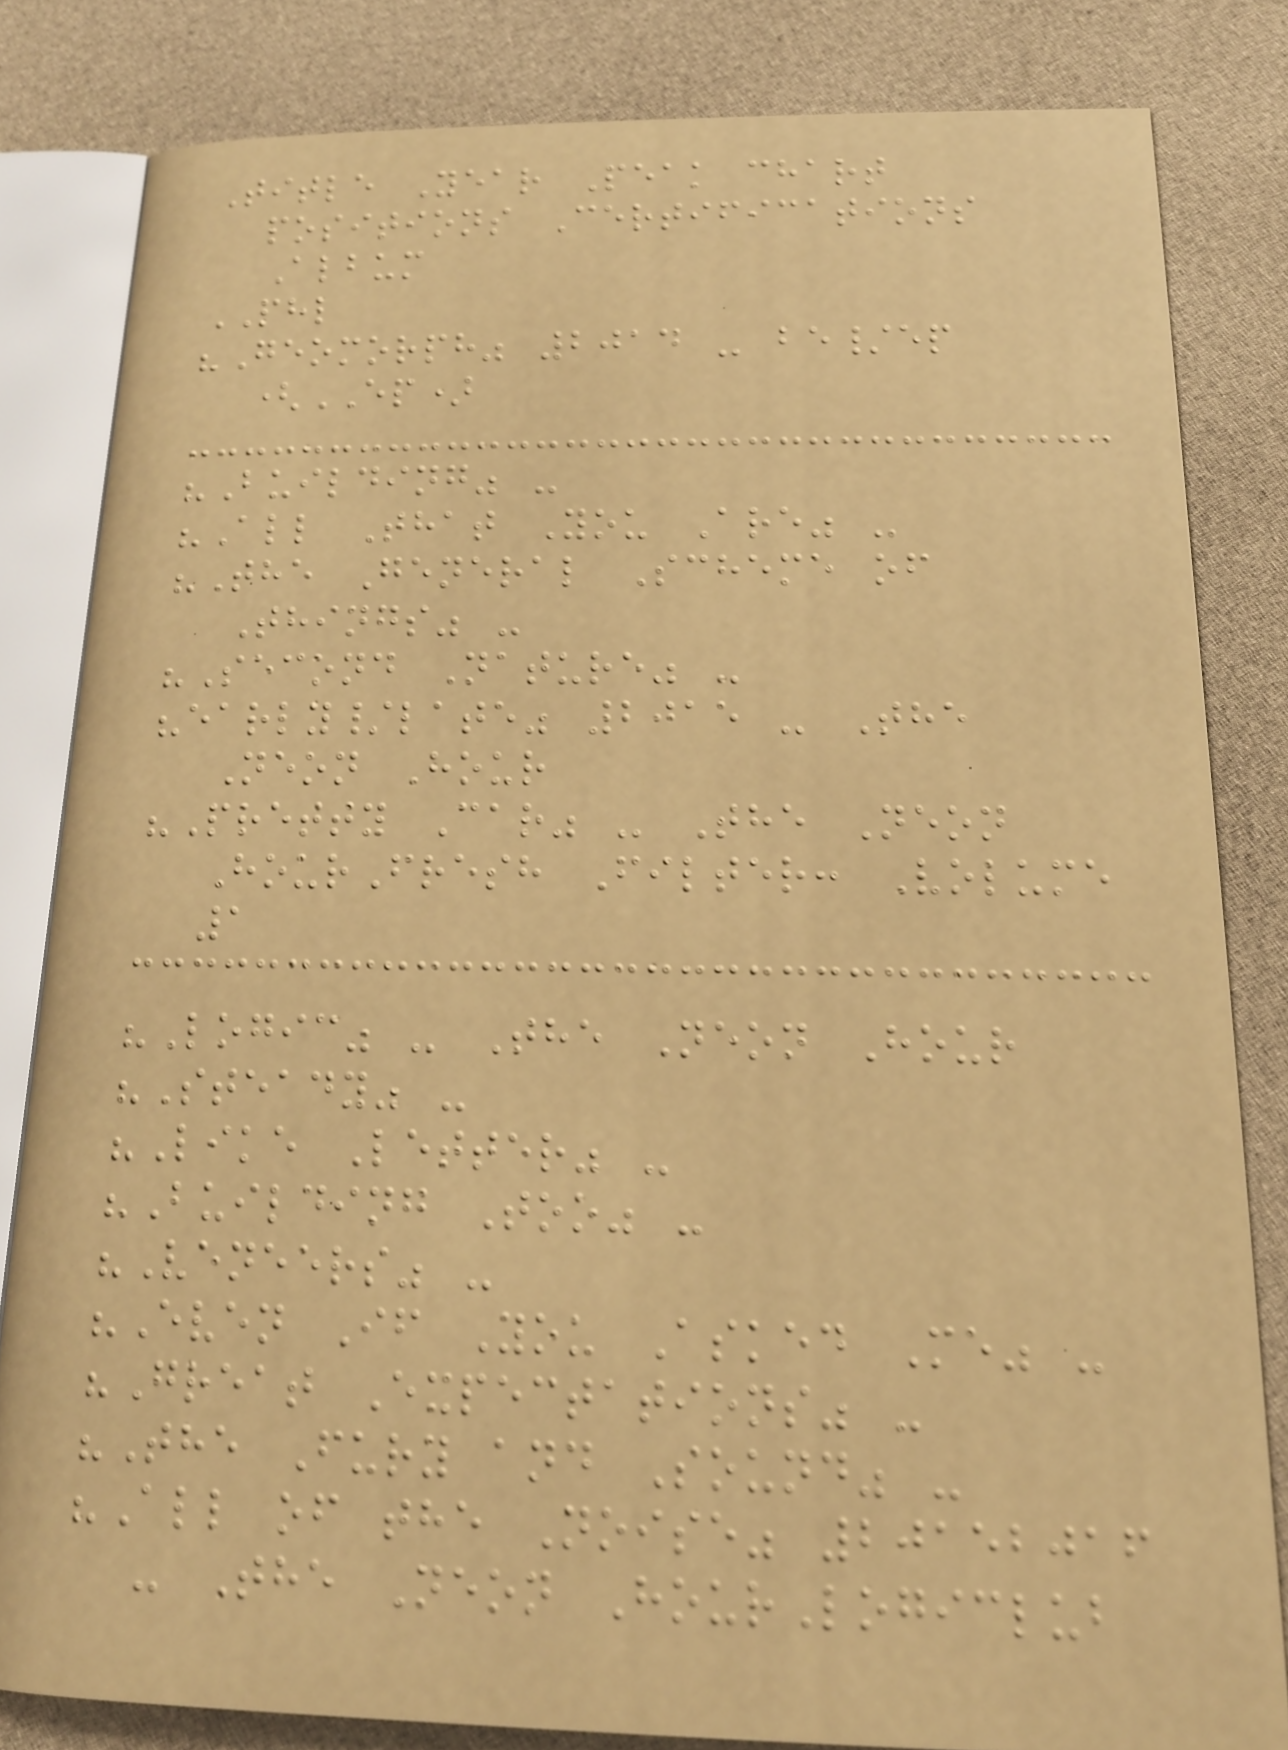Title Year Peak chart
positions Certifications
Album
PHL
"Geomorph" 2014 - be/ep
(EP)
"Building" -
"All That You Are" -
"The General Scheme of
Things" -
"Second Nature" -
"early/late" 2015 - The
Neon Hour
"Pretty Car" - The Neon
HourFresh Filter: Volume
1
"Logic" - The Neon Hour
"Steady" -
"Like Letter" -
"Building Too" -
"Veneers" -
"Even If You Asked Me" -
"Great Expectations" -
"The Fury and Sound" -
"All of the Noise" 20152016
- The Neon HourLogiclub
